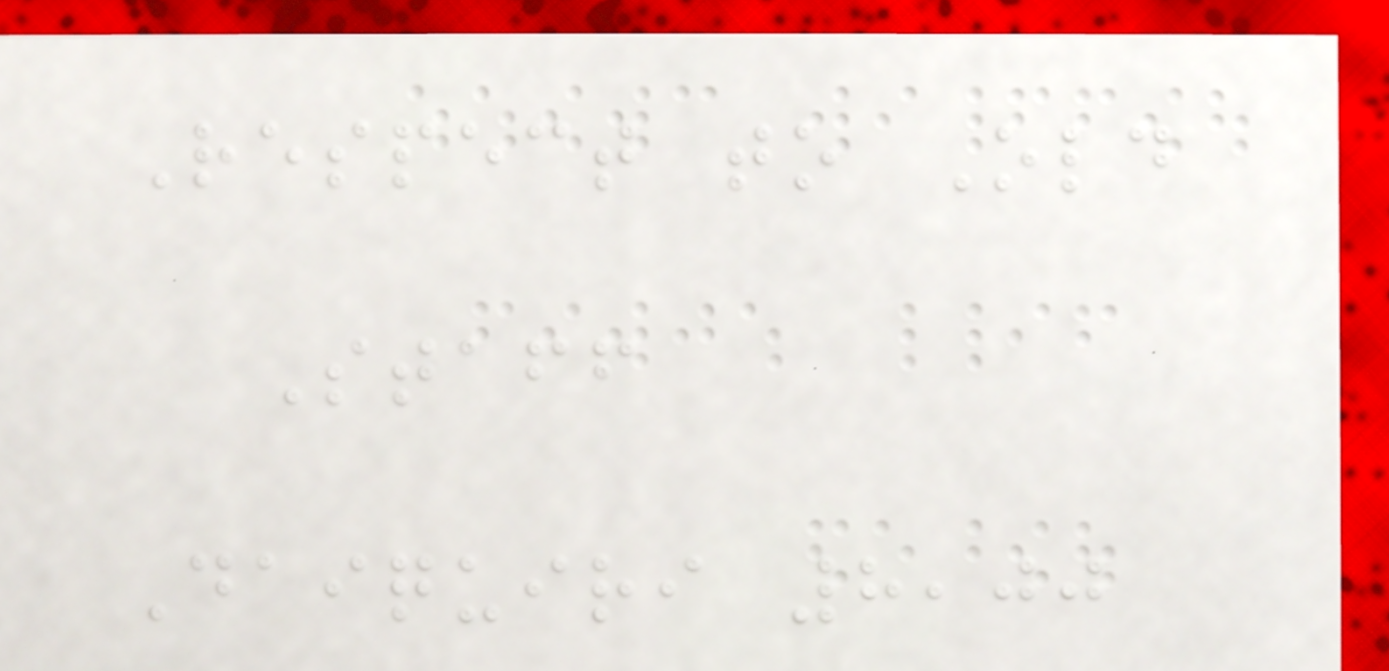Respect to Old
Staff
Daiquiri 8,00
